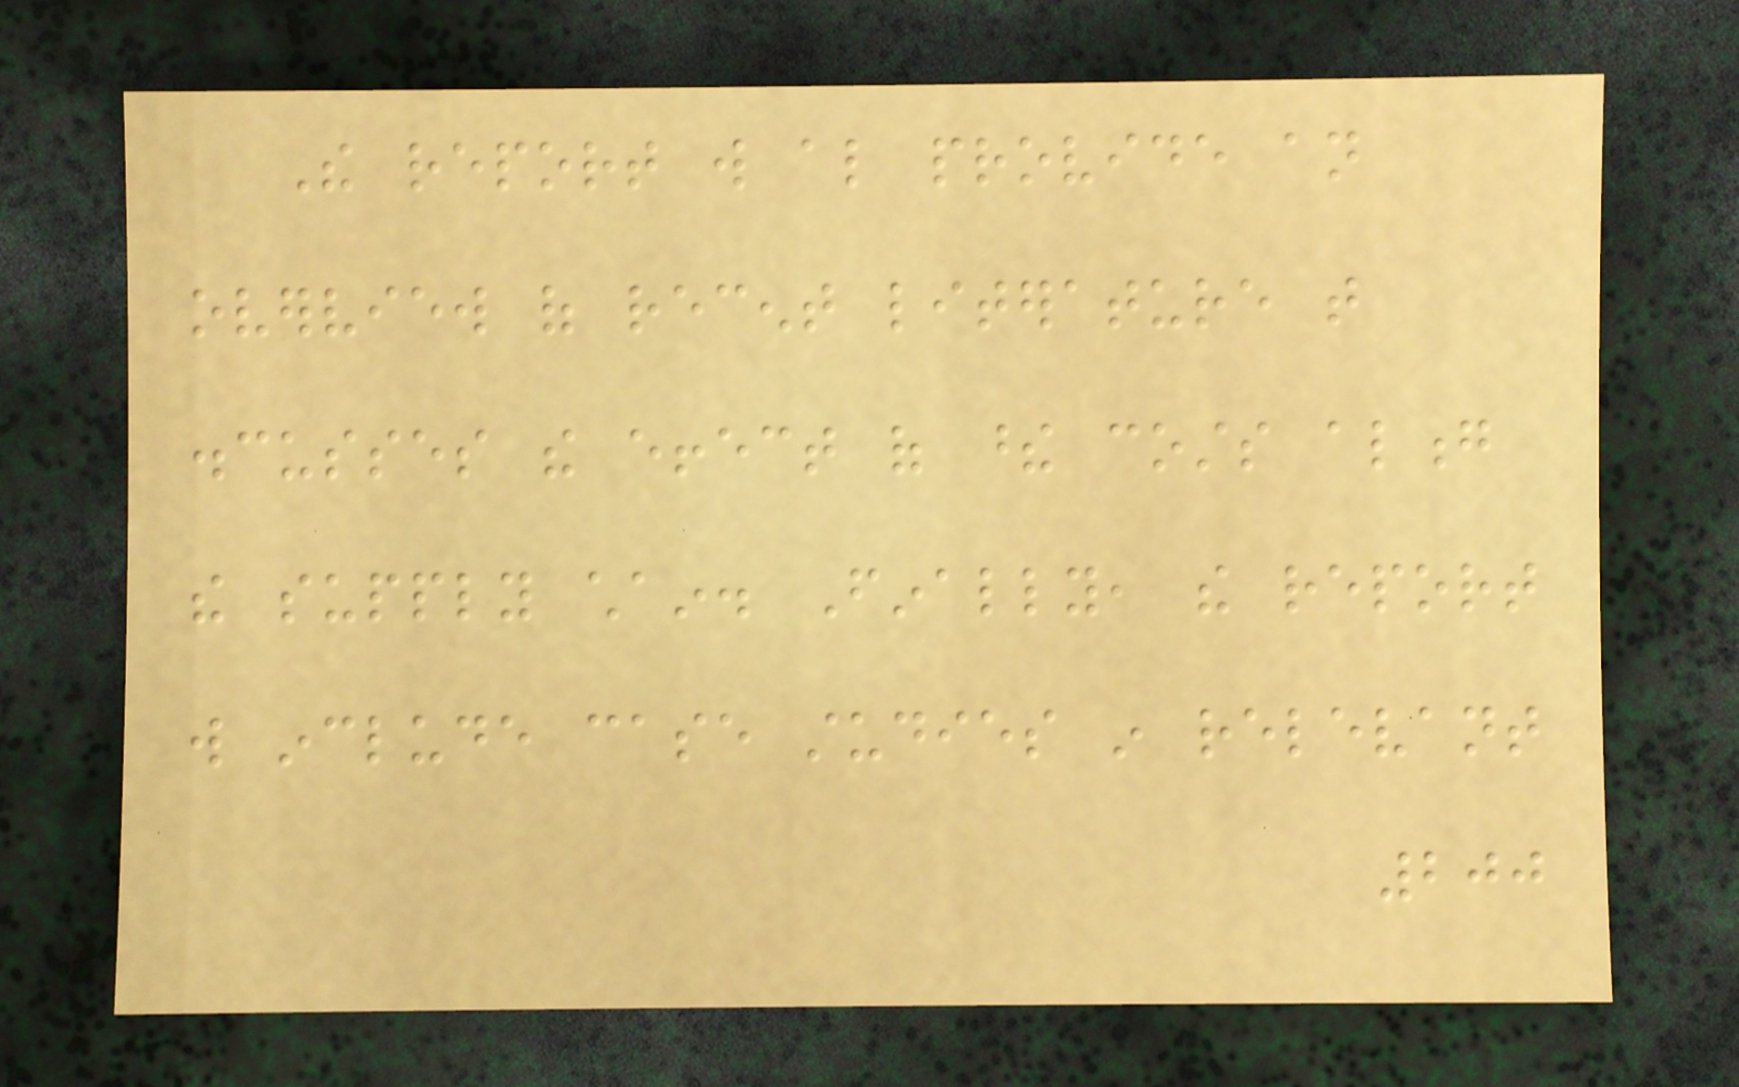The report will also provide an
overview of recent literature that
discusses the effect of these costs along
the supply chain. Finally, the report
will include case studies in relevant
200
